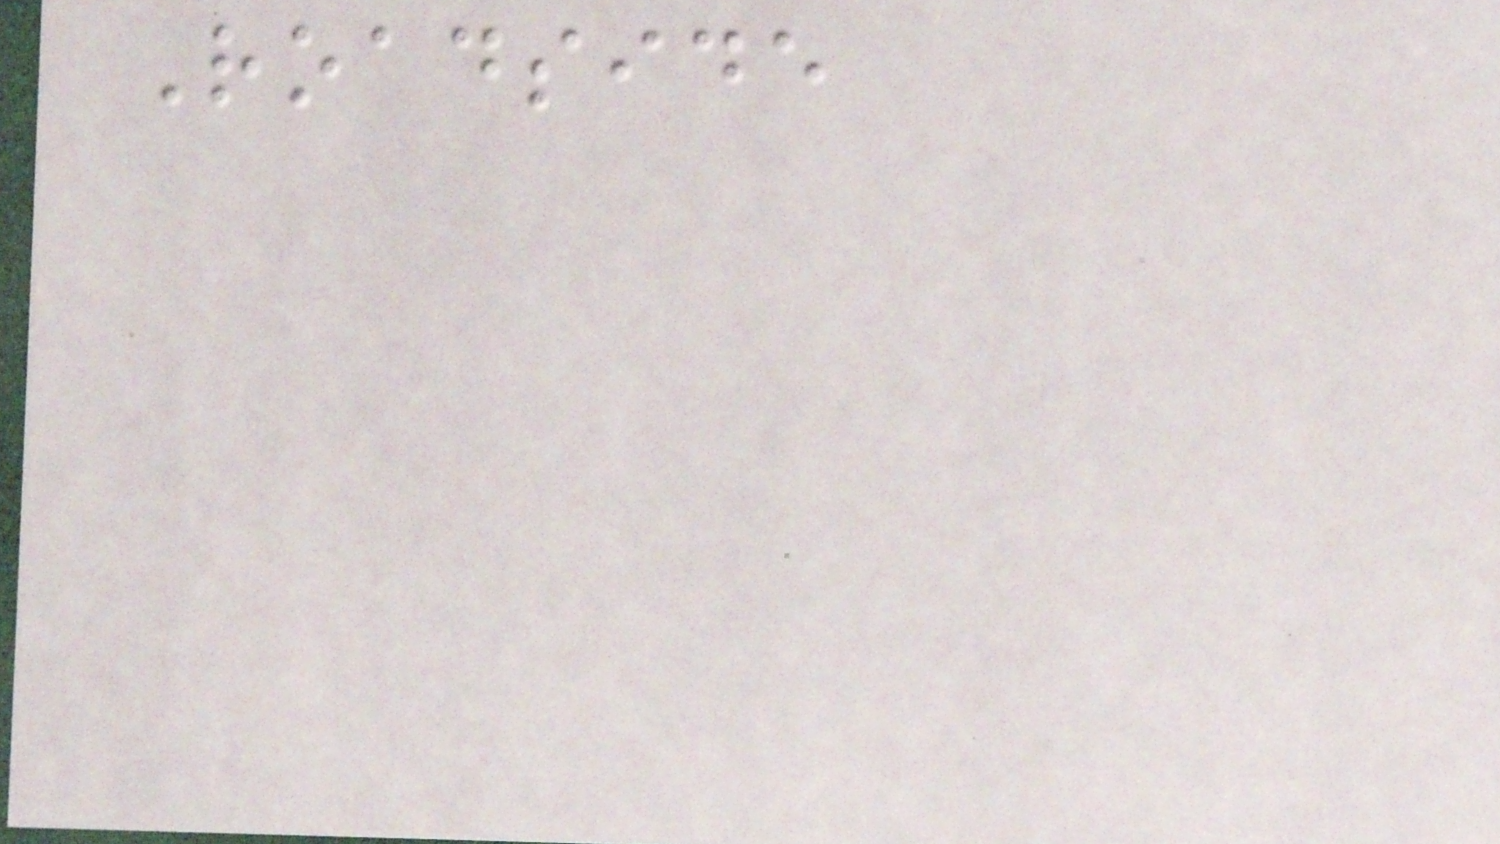Roadside
